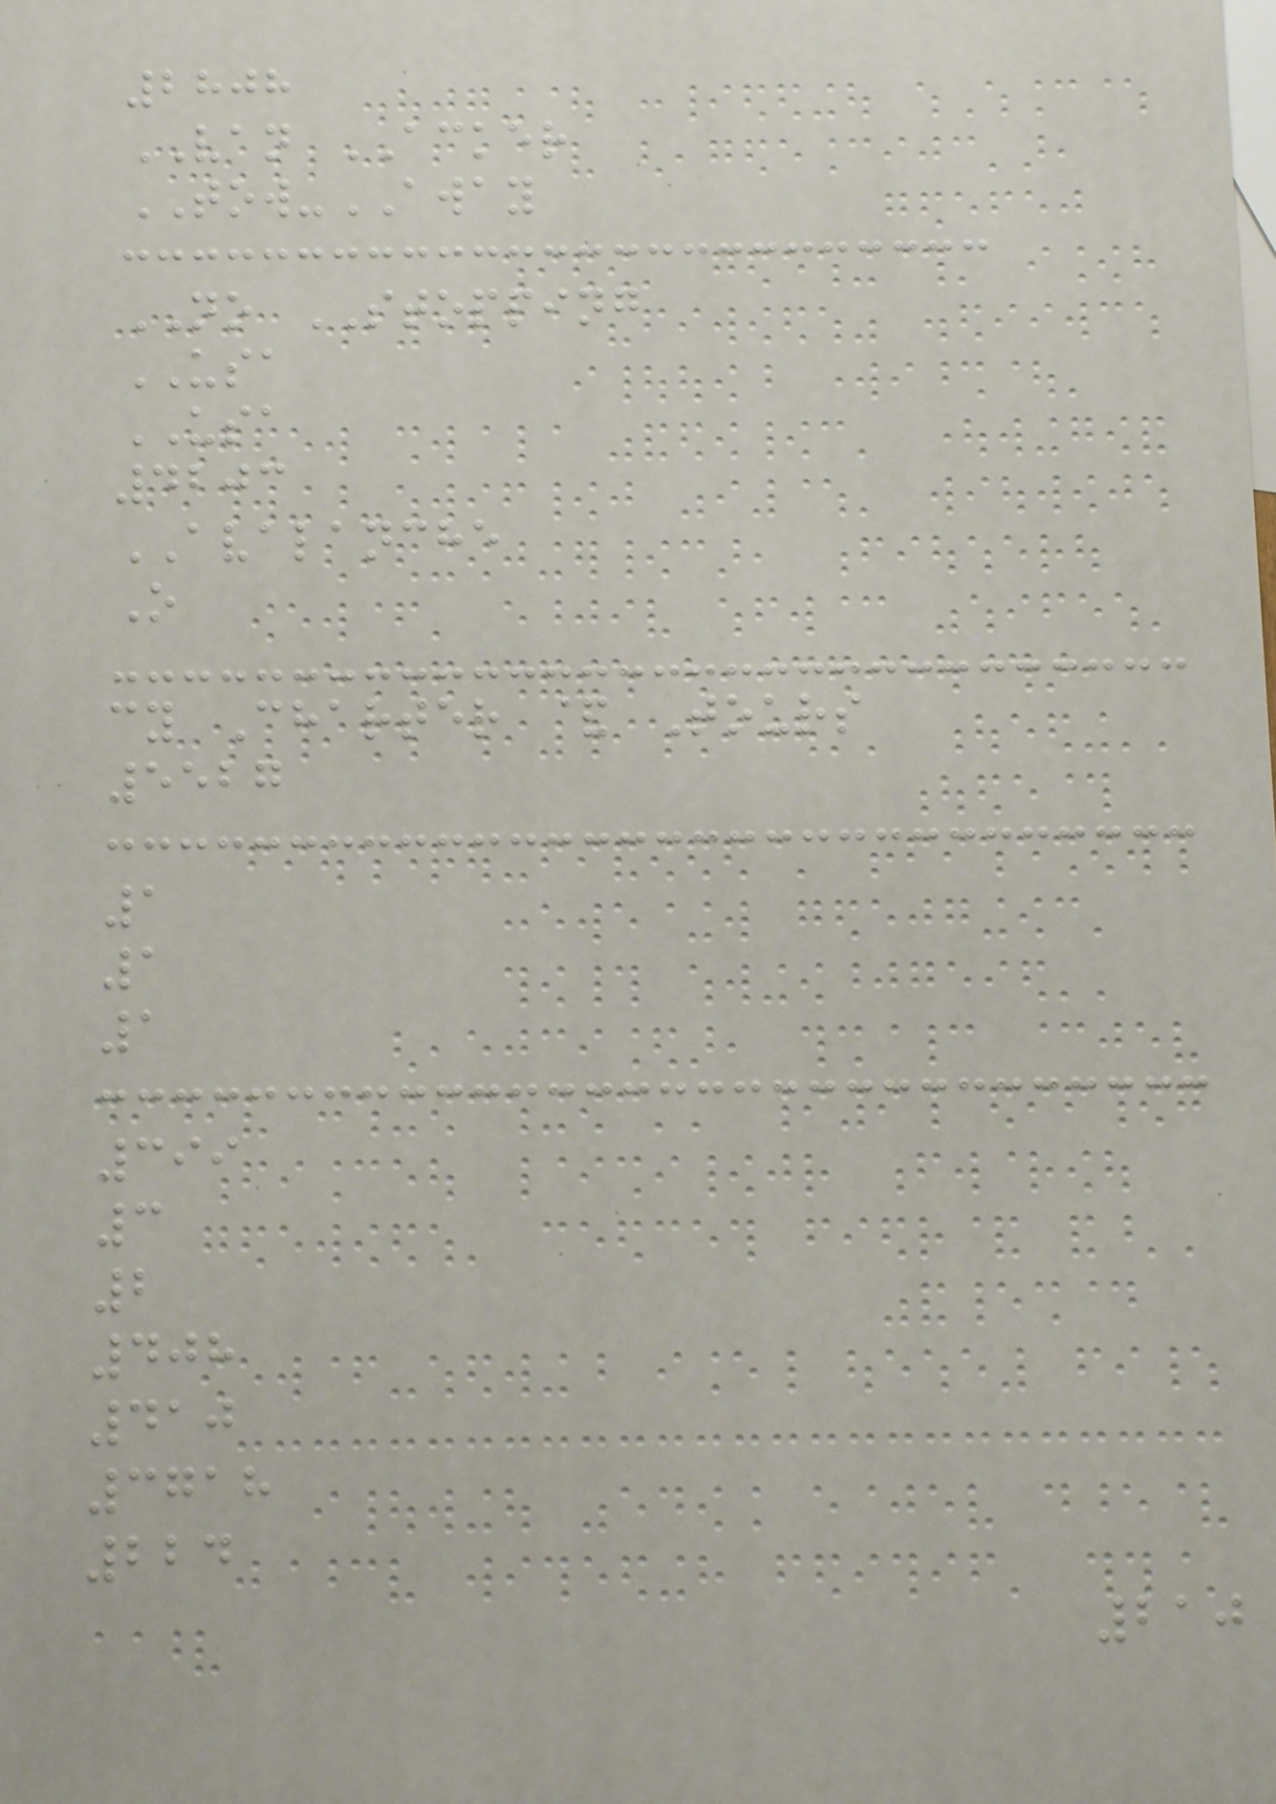2808
VAN ACKER
TOW-AWAY
NO STOPPING
USA
USA
4203
AVALANCHE
O
cy Charter & Tours
5527
1
1
1
399
3
2
408
410
3718
224
210
